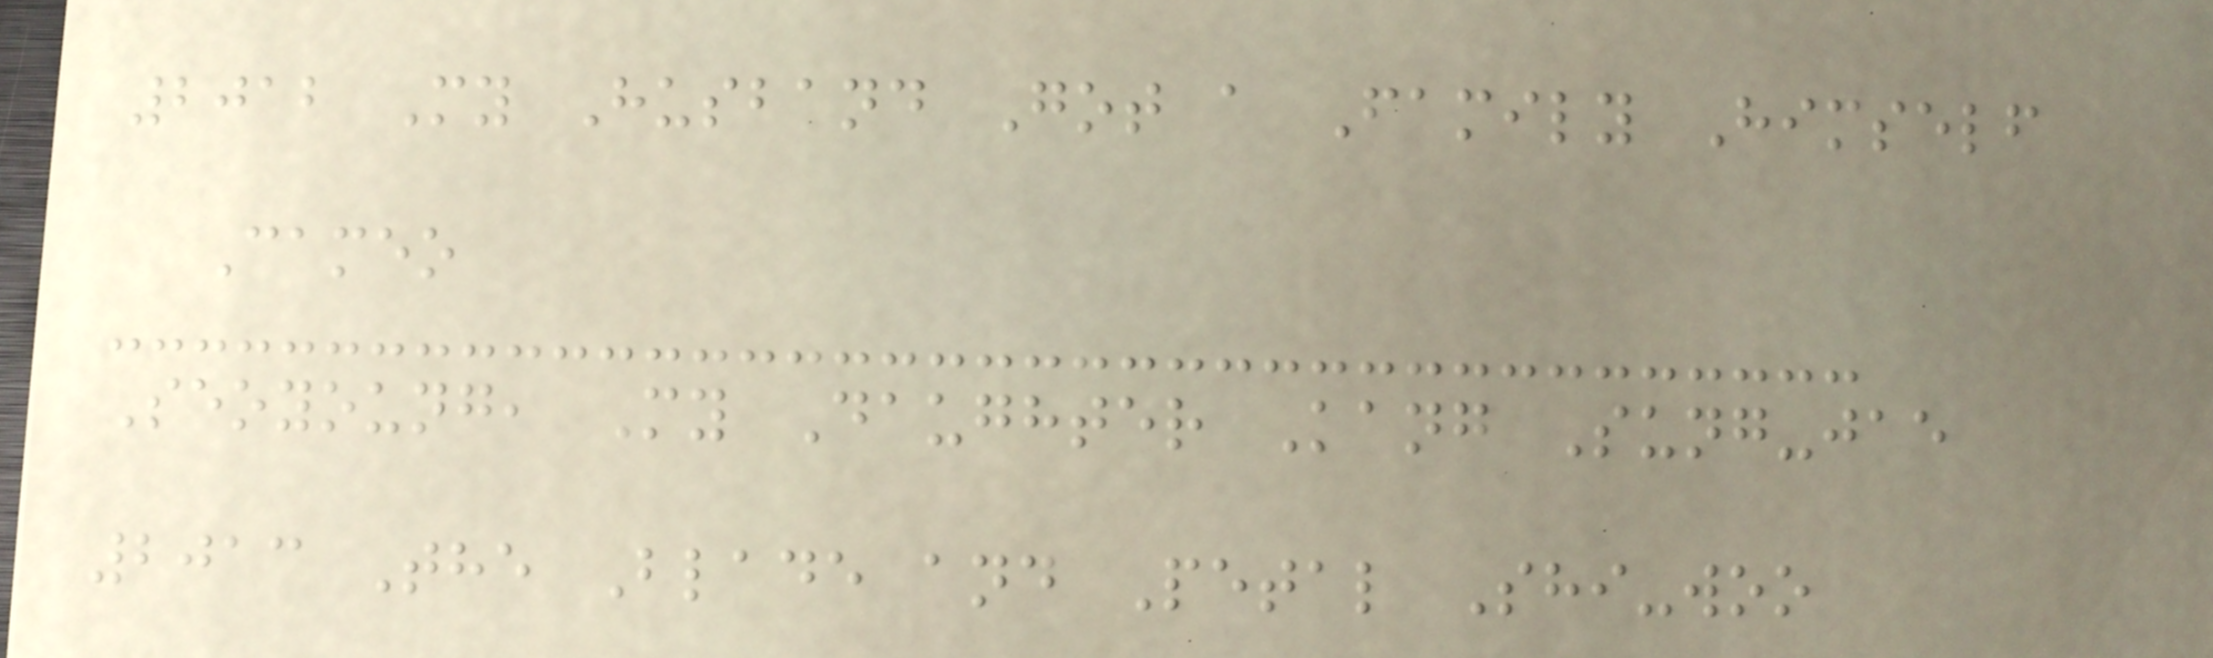2012 My Husband Got a Family Himself
Cameo
Seoyoung, My Daughter Kang Sung-jae
2013 The Blade and Petal Shi-woo
